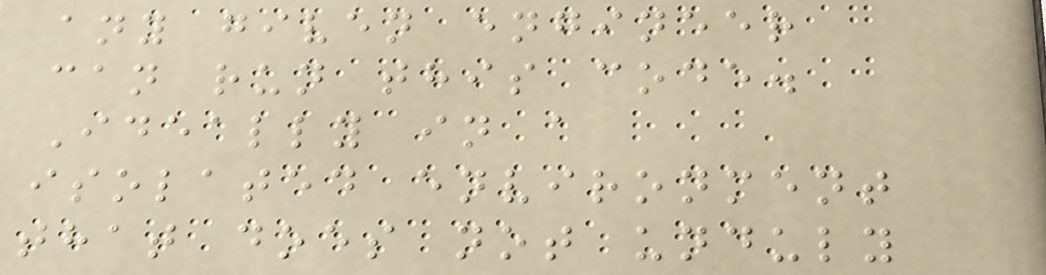any given engineer
can run this code.
Ideally in a
isolated environment
that does not unduly
